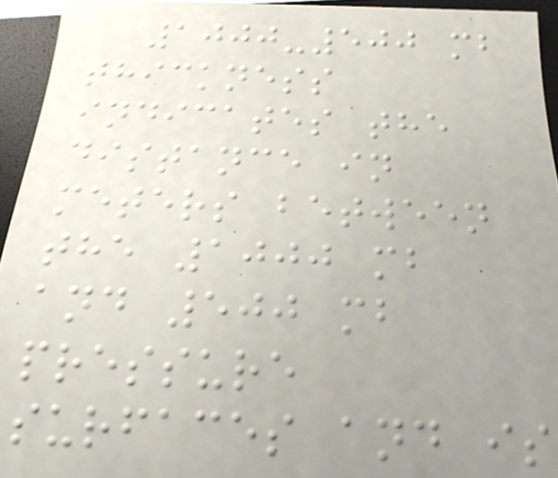1000-500 mb
thickness
indicates the
distance in
meters between
the 1000 mb
and 500 mb
pressure
surfaces and is
